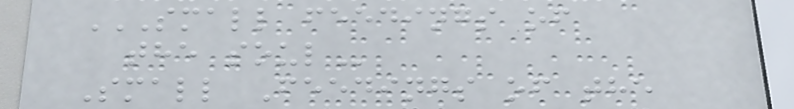SMALL FEEDINGS OF
THE SOUL
Small Feedings of the
